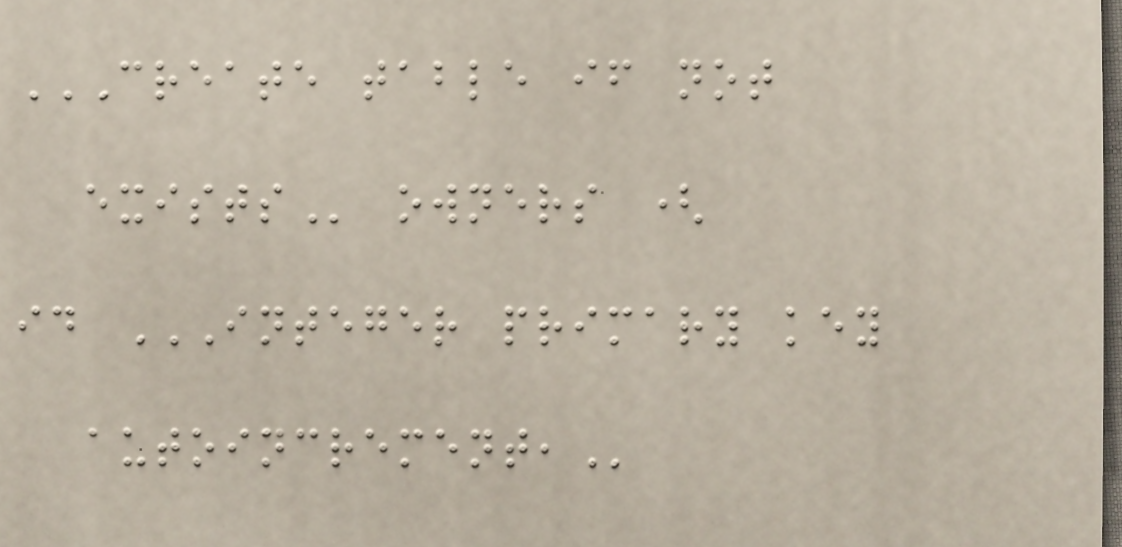CREATE TABLE IF NOT
EXISTS owners (
id INTEGER PRIMARY KEY
AUTOINCREMENT,
